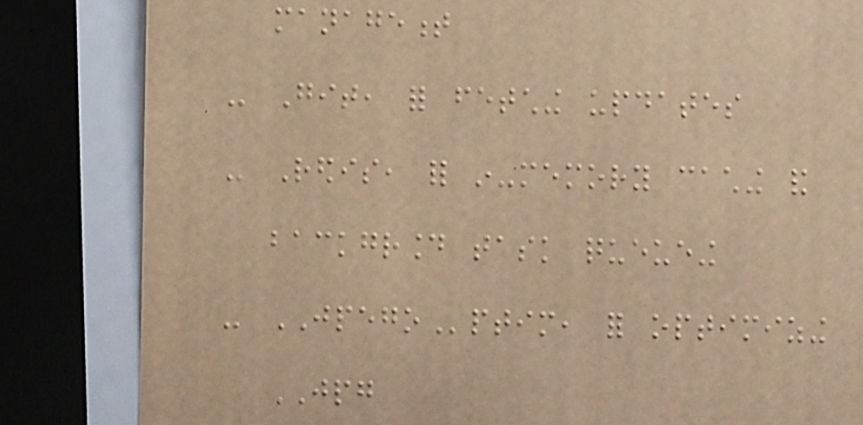management
- Git, for fetching updates
- Redis, for in-memory caching and
background task queueing
- JPEGOptim, for optimizing
JPG
